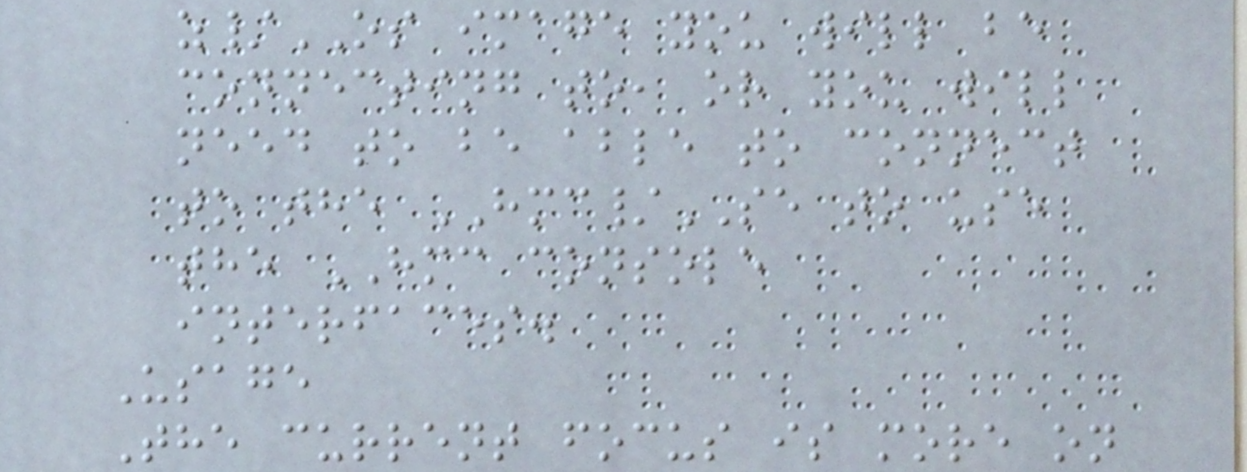z/OS image you will be
connecting to, or you will
need to be able to connect
to the HMC/SE to use
the HMC console
interfaces.
Usage
The current focus is more on
